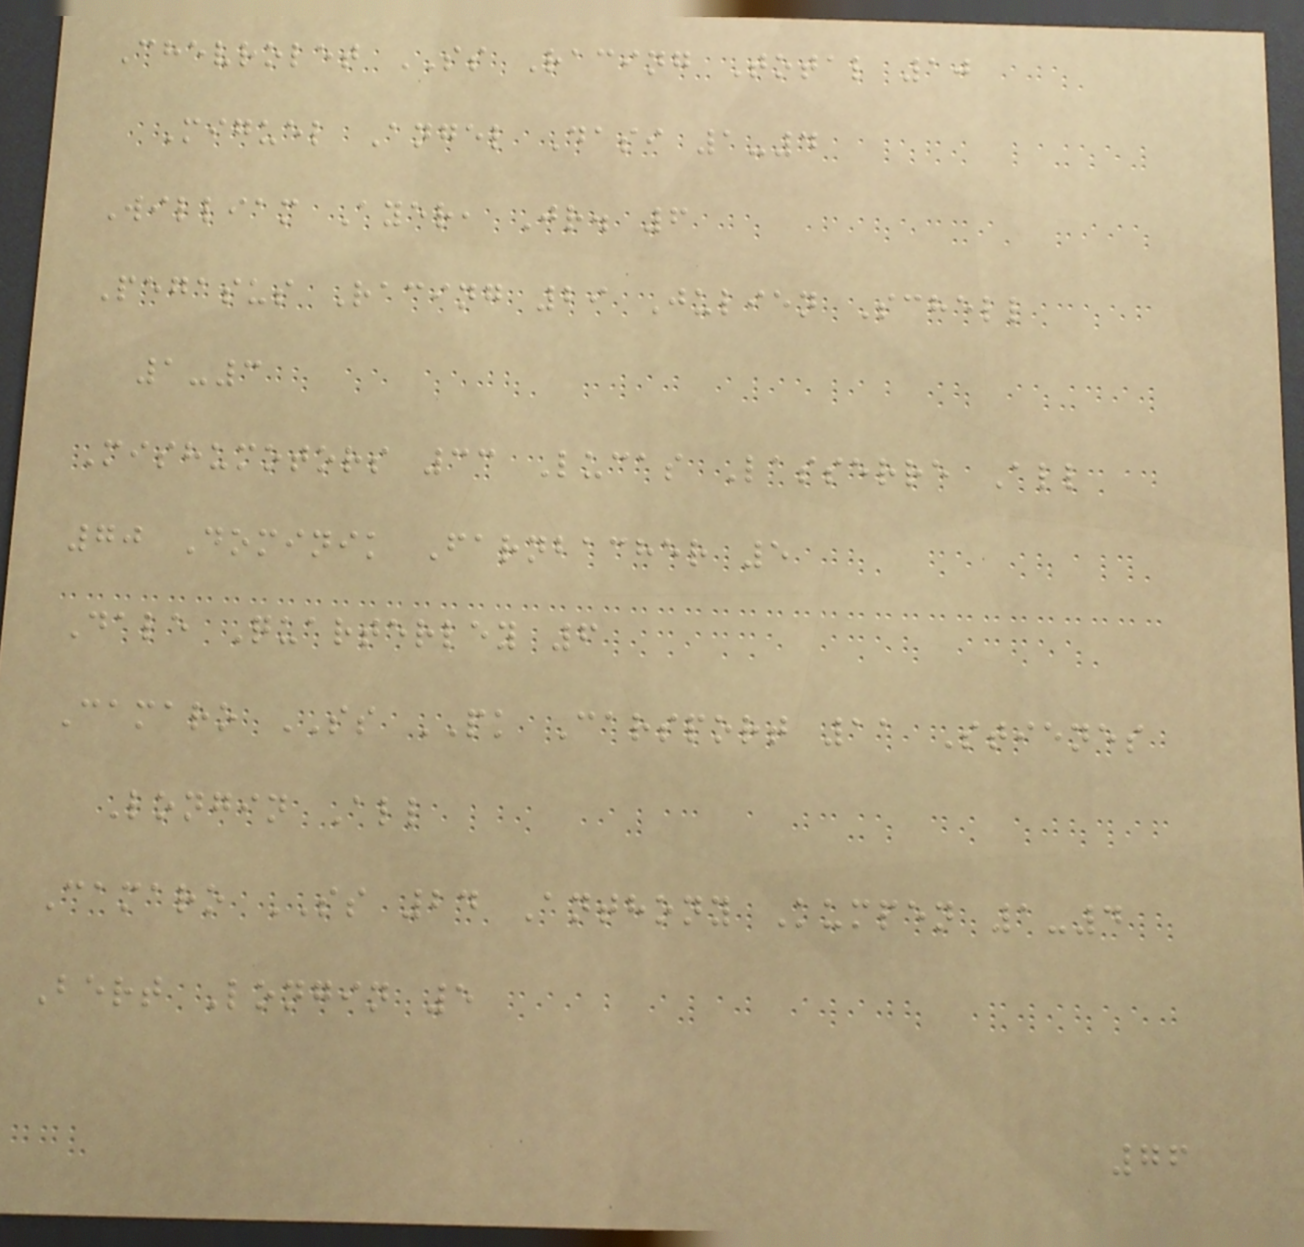Chevrolet SS Racing Total 10
Miguel Angel Dasi 1-4
William Ayer, Jr. 6
Pegasus Racing 29 Julien Schell
1-3
Mishumotors 33 Lucas Lasserre All
70 Dominik Farnbacher 5
Dale Quarterley 6
Camaro SS PK Carsport 11 Stienes
Longin All
Camaro SS 24 Anthony Kumpen 1-4
Bert Longin 5
76
